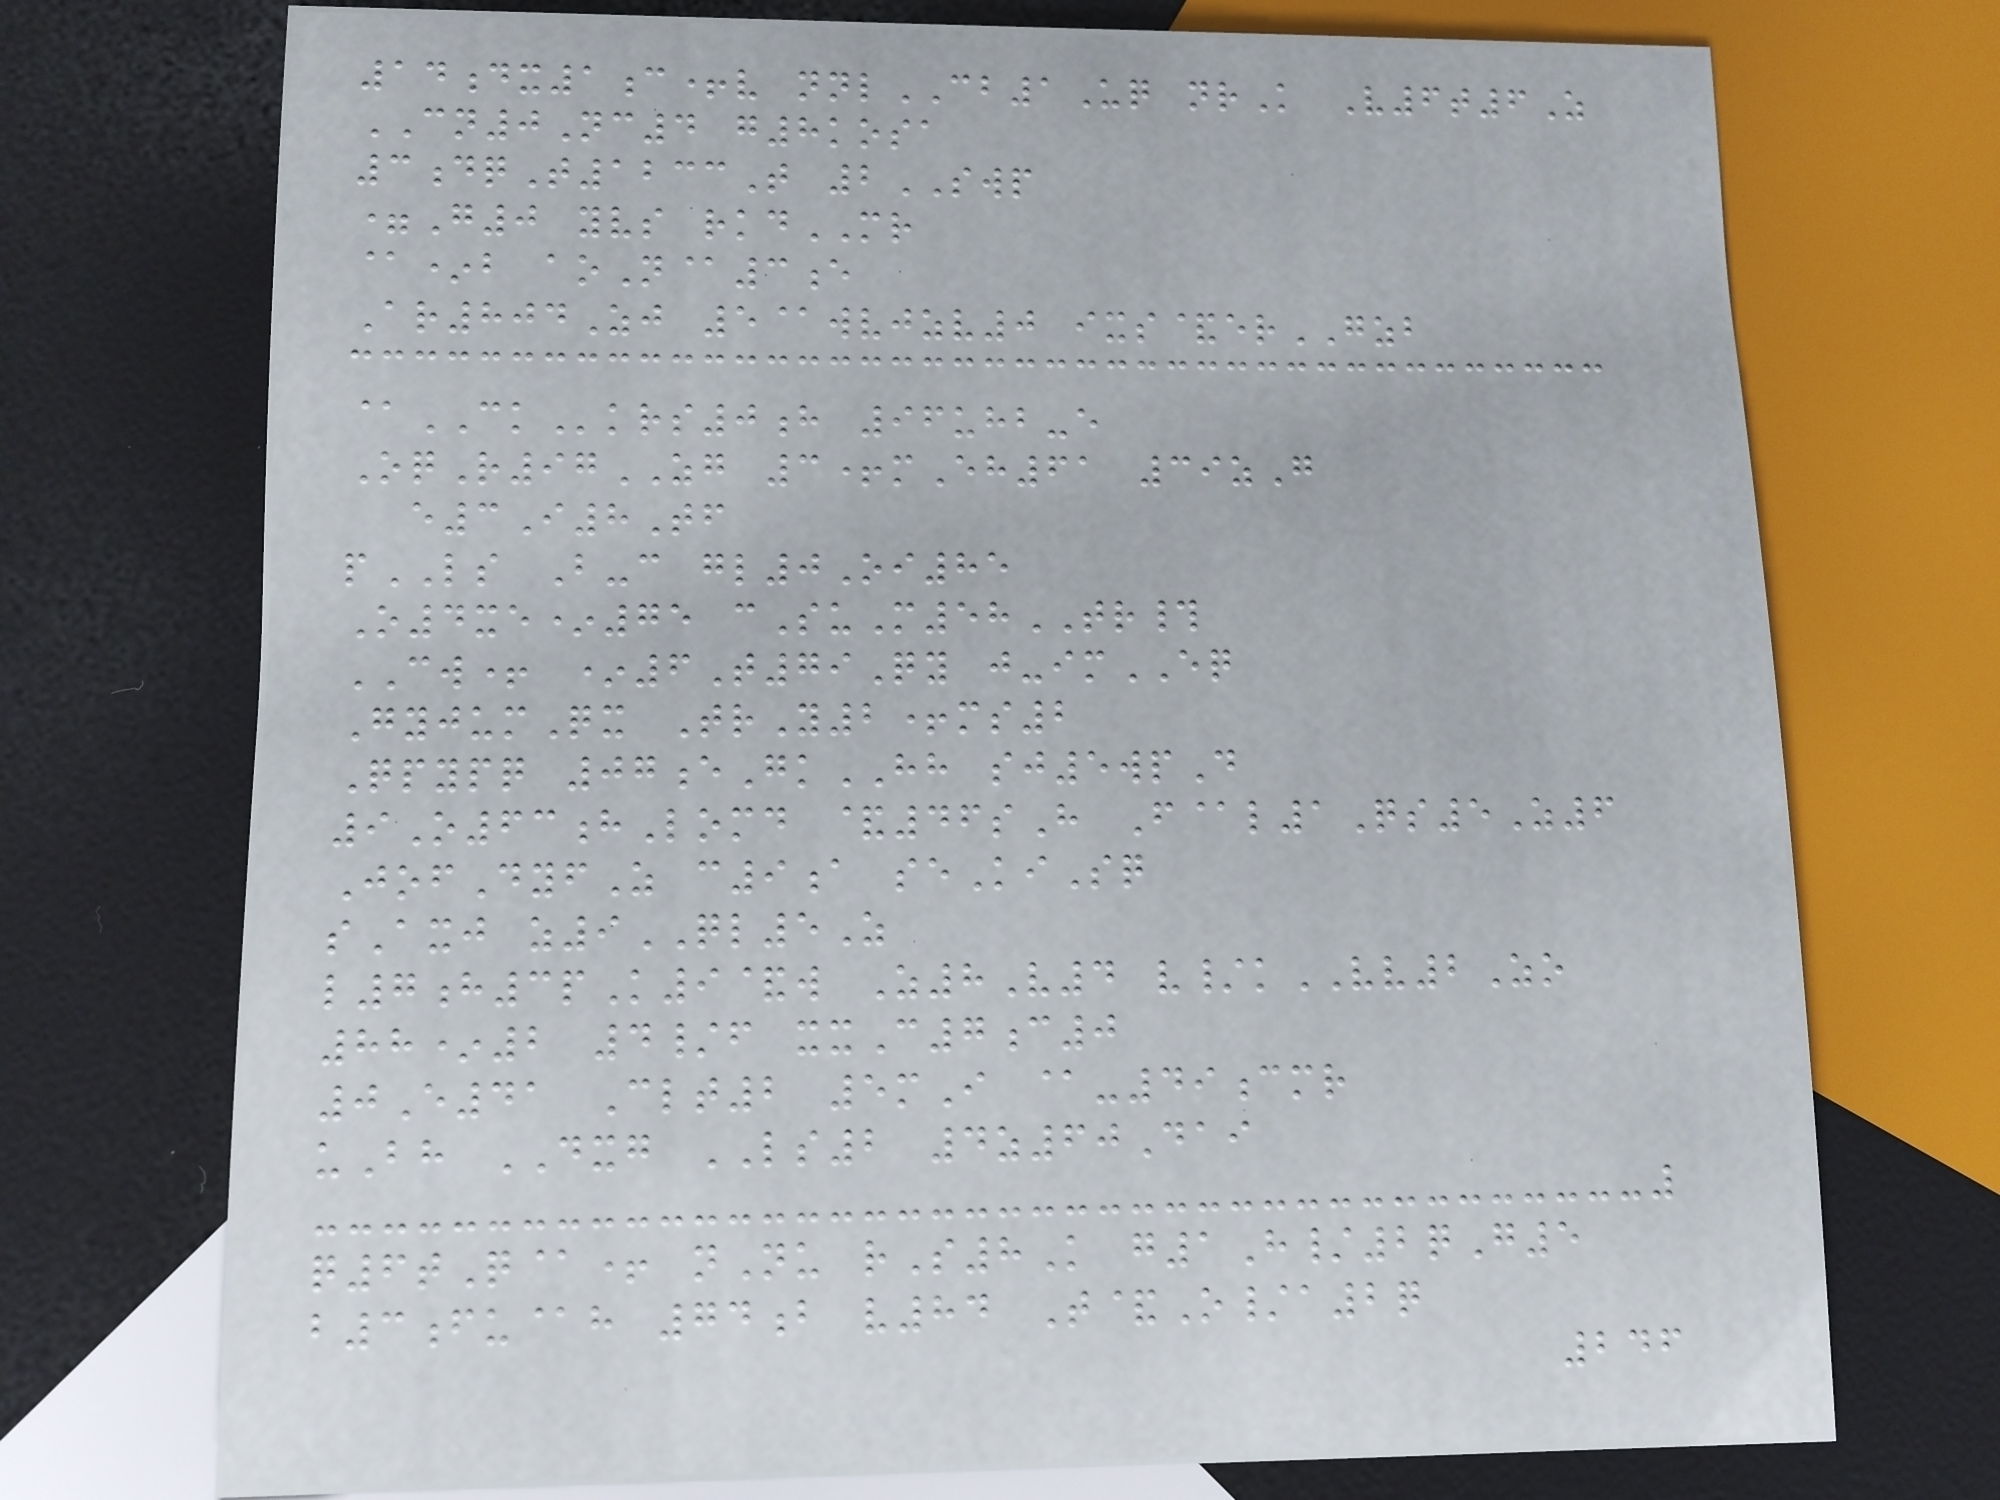14dx1c+v nnlCB1Uq nrK V6t6Z
CN0Nc4 g8kosa
3dqT1233T 2SWP
=G0 yvs rkdMR
@*b aoN@3e
Ar804Zj 5@wvjzv0 ixs&erGZB
@CKkrs0h 96uhb-e
OqR97ZG 3+mEh61 39zG
e3I8Tf
pLS B-c gl0Oi85
O4xe*75 cSuM58TR#
CW+ *6T79Qy j-imEQ
GyjumQx TrY2+ms2
Qpypq 07eGkHH sj5wpD
9O63hLomd &46sH F@l1Qs5Z6
JofDyfZ c9a seKiSq
sAxj z9QL5Z
l7h3pK9&w Z8V4 v/kVV2Zo
88*2 4/f xxC7c0
0E41 Clt2 5mI @-49cmr
uBh DXG LS2 4z60Dai
q6tQ@+ nNu rS8K g1H/2qG5
b3fu@h 74b v84 T&O/a2q
246
